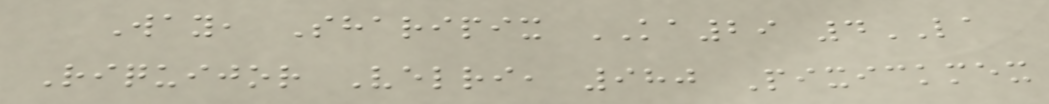Way, Sharipix KA29 4LA
Riquijor Velri, 980 Pixickmex
